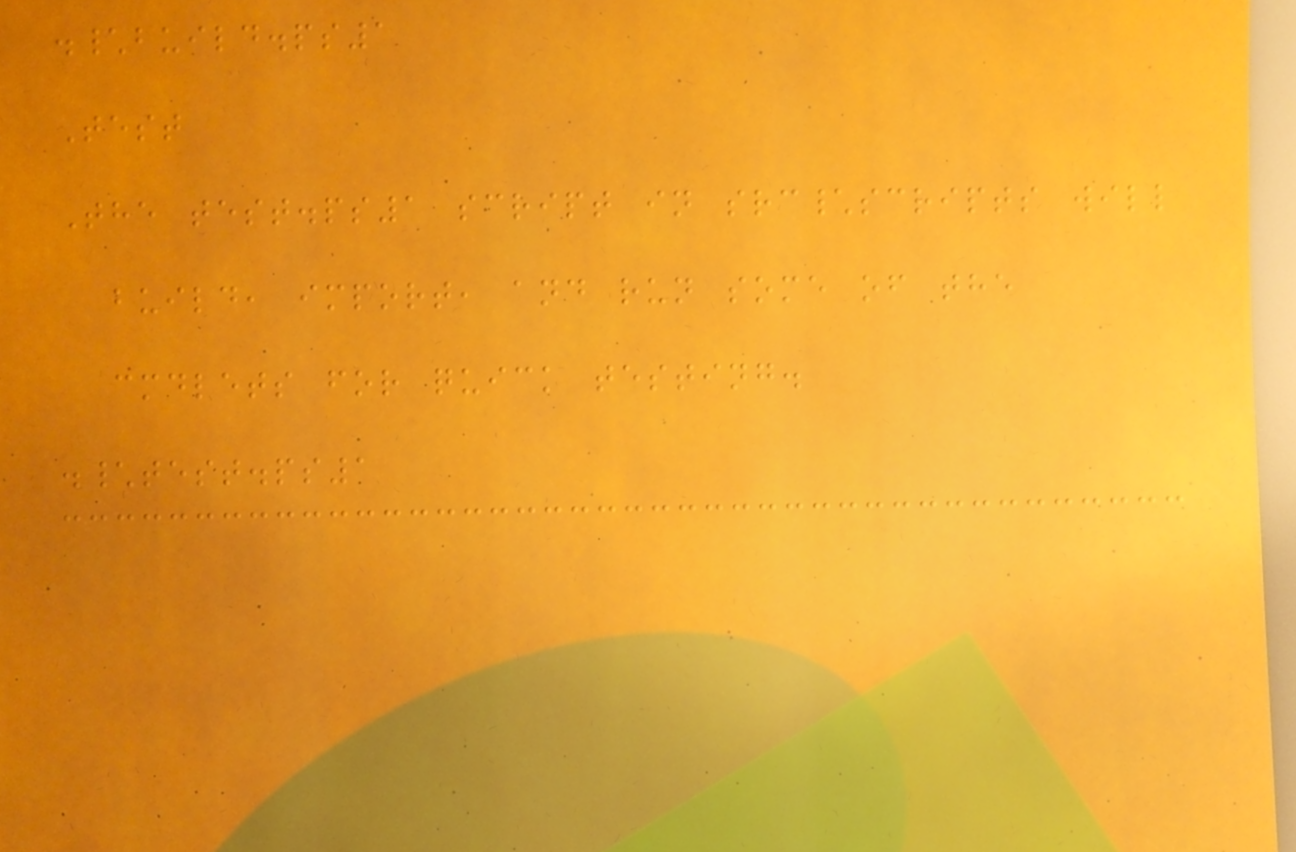.\build.ps1
Test
The test.ps1 script in src\scripts will
build, import, and run some of the
cmdlets for quick testing.
.\test.ps1
